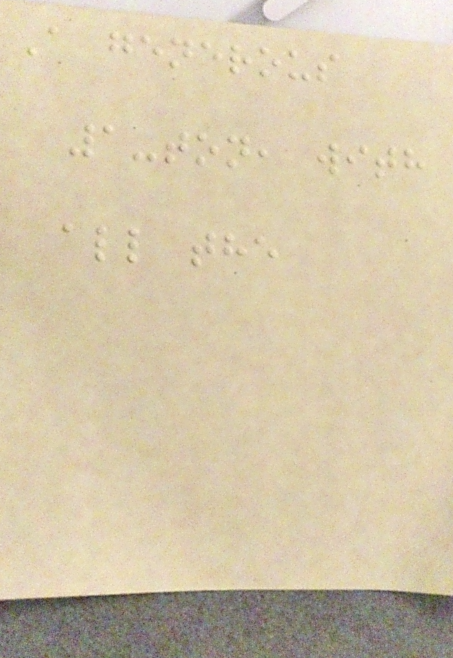A generous
1-ton, with
all the
